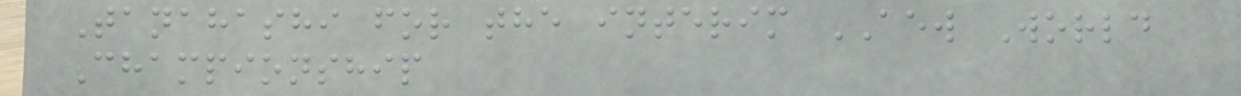Tanahashi for the interim AEW World
Championship
